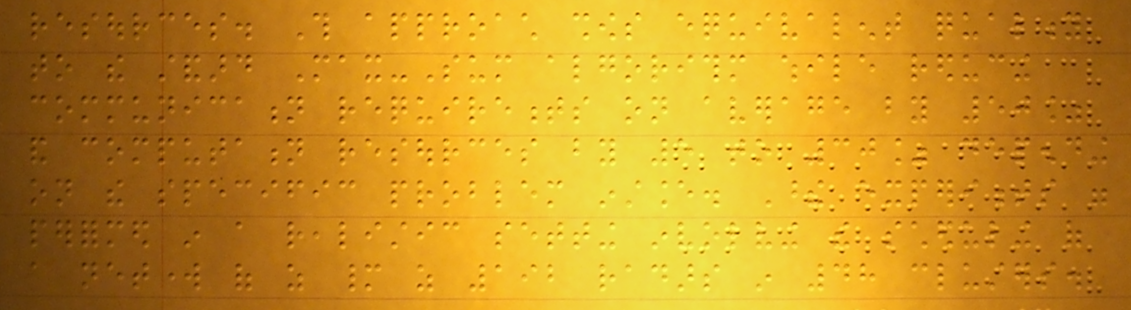resources. This approach shows equivalent quality
to the standard Max-Sum algorithm while reducing
communication requirements on average by 50%
and computation resources by 5 to 30% depending
on the specific problem instance. These experiments were
performed in a realistic setting involving the scheduling of
a network of as many as 192 radars in 48 clusters.
